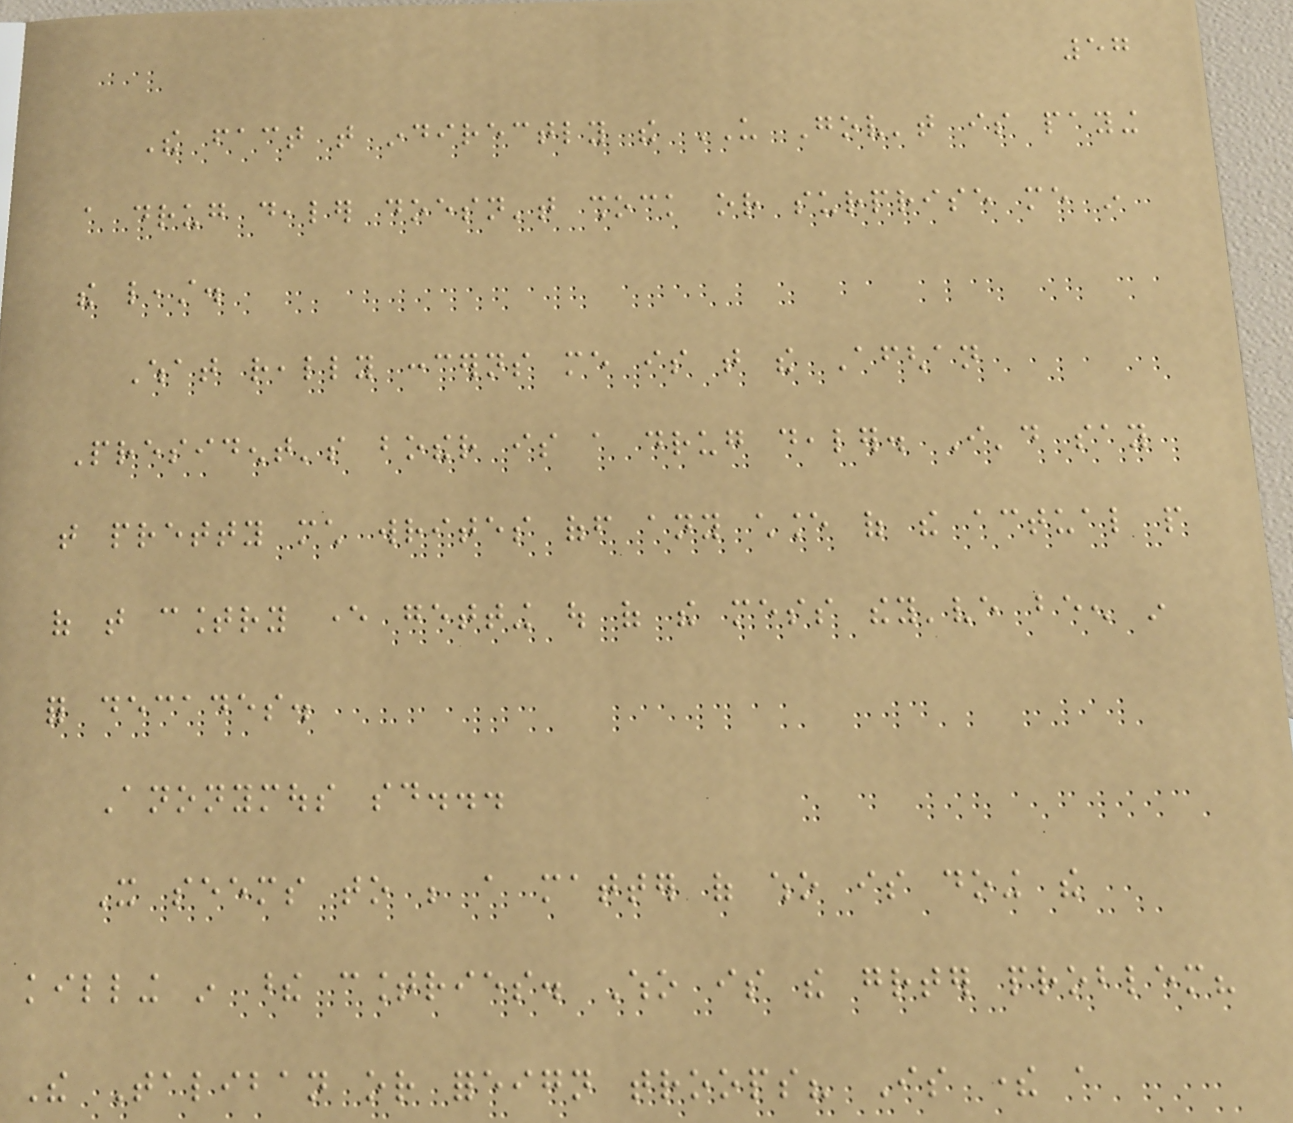57
The fact that indirectly the US Gov't is paying
a drug dealer doesn't shock or surprise me in
the least.
What really concerns me is that the Afghan
President's bother is a drug dealer. I'd say
that pretty much writes off any chance of the actual people
of that country ever getting out of the mess they've been in
for decades.
Anonymous said...
It seems to be a matter of who is doing the
killing in these countries. Who is the greater problem?
The Taliban or foreign troops? Is there a
